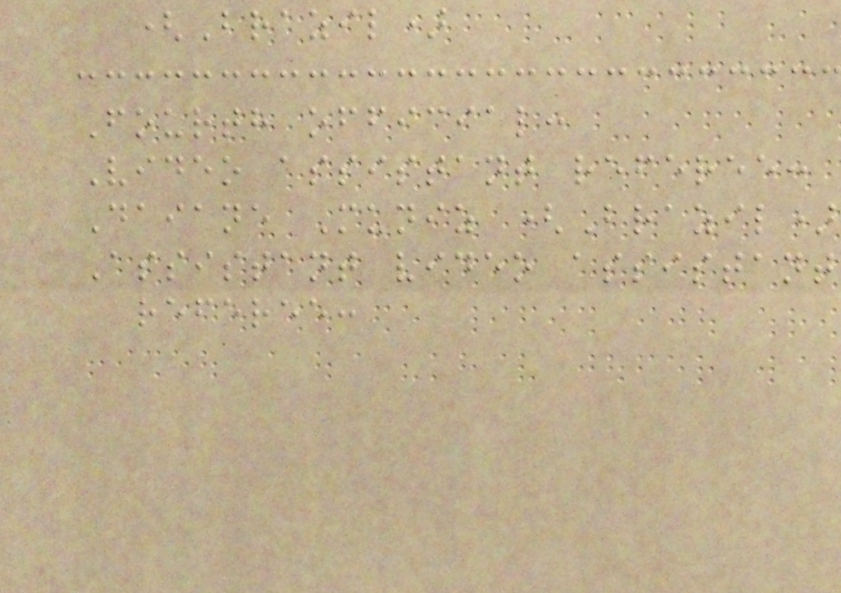(Brazil)
Fourth official:
Video assistant referee:
Daiane Muniz (Brazil)
Assistant video assistant
referee:
